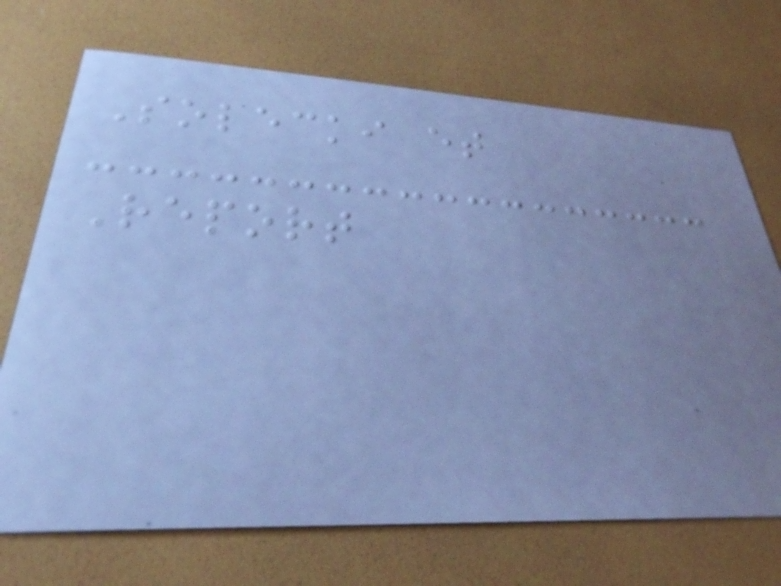Solecki et
Report
